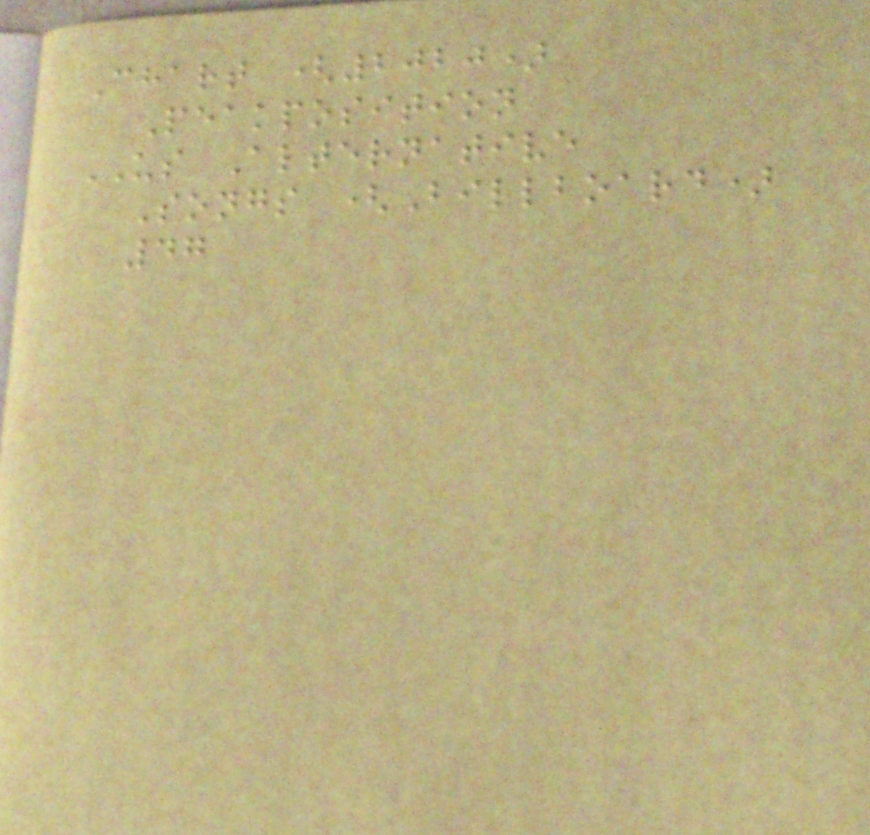Chart (2020)
Peakposition
US Alternative
Songs (Billboard)
47
